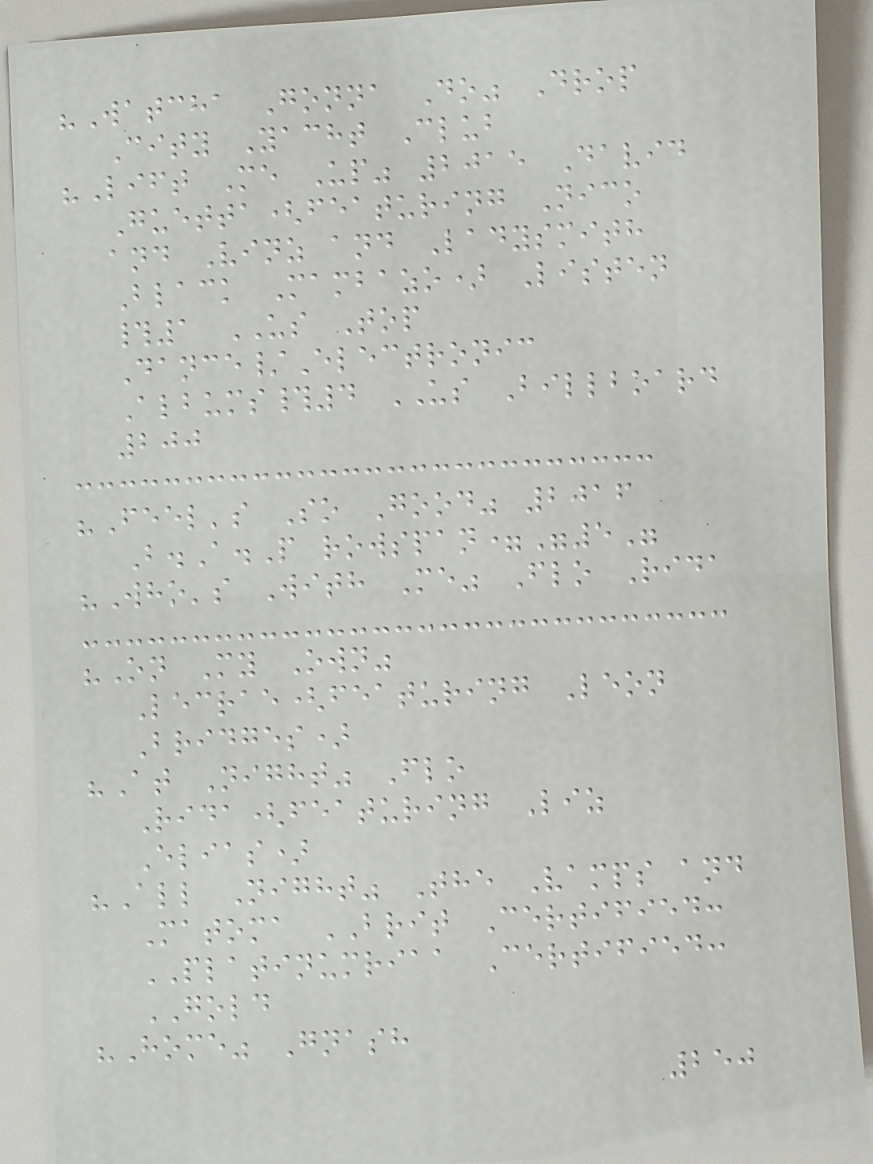"Watcha Gonna Do" Drop
City Yacht Club
"Lift Me Up" 2015 David
Guetta(featuring Nico
and Vinz and Ladysmith
Black Mambazo) Listen
#1 US Top
Dance/Electronic
Albums#4 US Billboard
200
"Feel's So Good" 2016
B.A.P rowspan="5"
"Who's With Me" Flo Rida
"On My Own"
Lecrae(featuring Leon
Bridges)
"At Night" Flo
Rida(featuring Liz
Elias)
"All Night" The Vamps and
Matoma BRIT Certified:
PLATINUMRIAA Certified:
GOLD
"Home" Gnash
250
